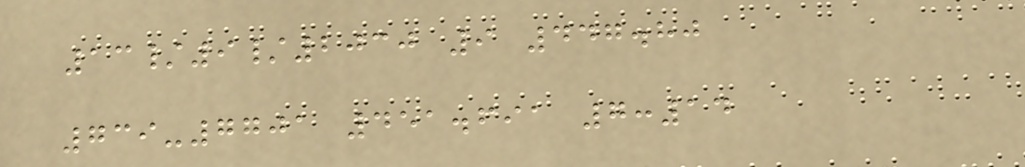13/9/2030 9 447.80
739-7701 451.691 7:14
